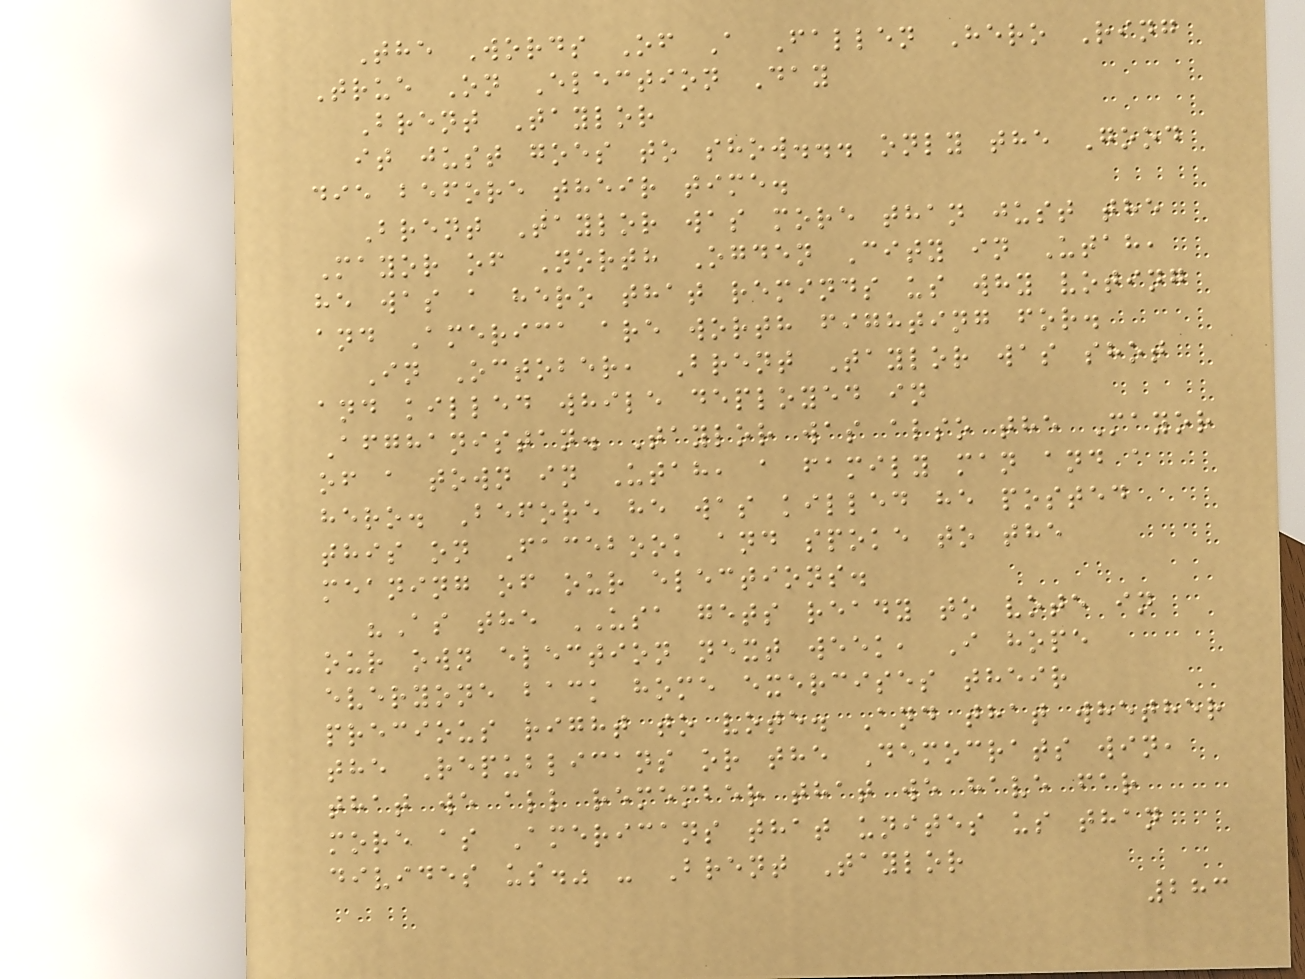The Words Of A Fallen Hero Ring
True On Election Day
Brent Taylor
it just goes to show... only the Good
die before their time.
Brent Taylor was more than just the
Mayor of North Ogden City in Utah,
he was a hero that reminds us why voting
and America are worth fighting for.
In October, Brent Taylor was shot
and killed while deployed in
Afghanistan. Taylor was also the Mayor
of a town in Utah, a family man and a
hero. Before he was killed he posted
this on Facebook and spoke to the
meaning of our elections.
"As the USA gets ready to vote in
our own election next week, I hope
everyone back home exercises their
precious right to vote. And that whether
the Republicans or the Democrats win,
that we all remember that we have far
more as Americans that unites us than
divides us." - Brent Taylor
283
